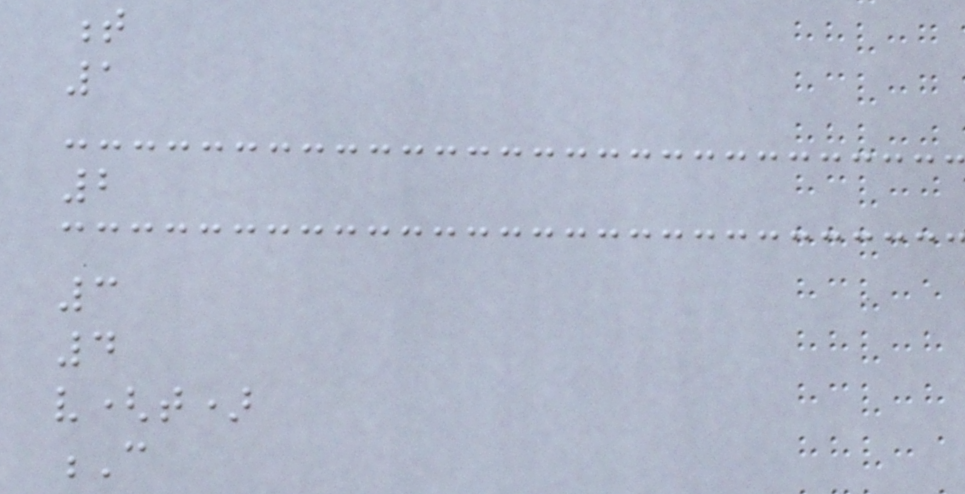t
1
2
3
4
v(t)
C
